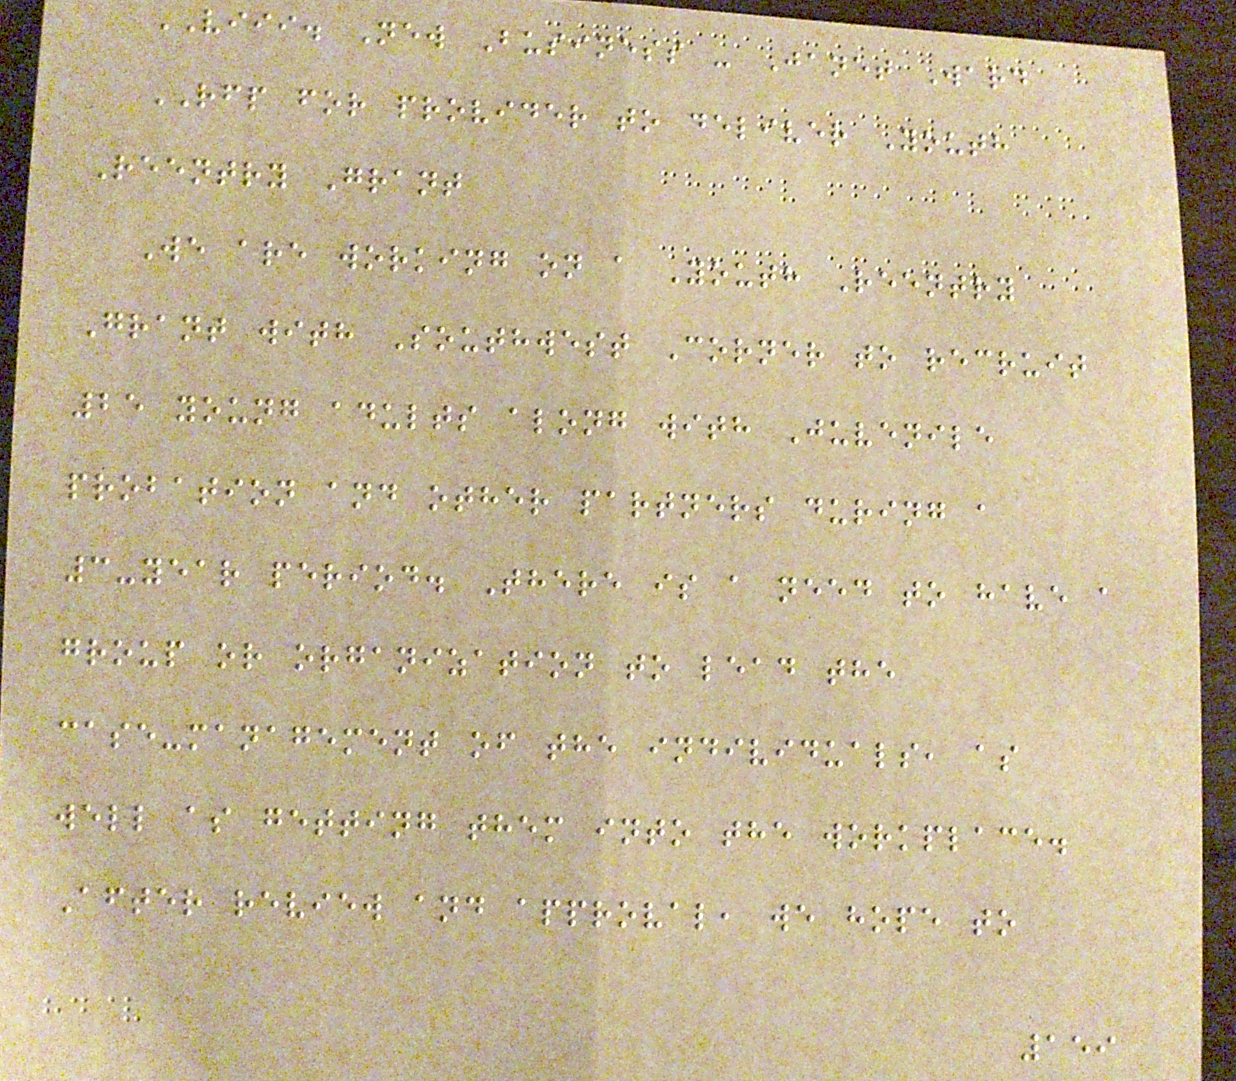VIII. New Business - Janet Ward
RFP for provider to deliver Youth
Reentry Grant
We are working on a Youth Reentry
Grant with Southwest Corner to recruit
25 young adults along with Juvenile
probation and other partners during a
3-year period. There is a need to have a
group or organization to lead the
case-management of the individuals, as
well as getting them into the workplace.
After review and approval, we hope to
159
